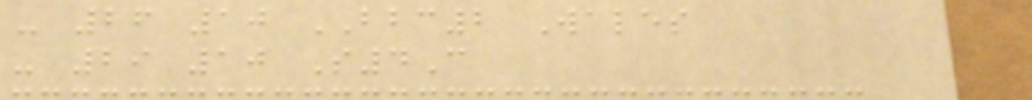- 26 10 BBC2 Wales
- 29 10 S4C
